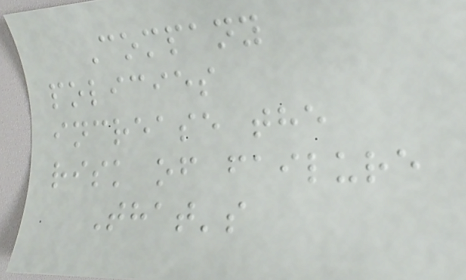Company
policies
increase the
risk of failure
That's
